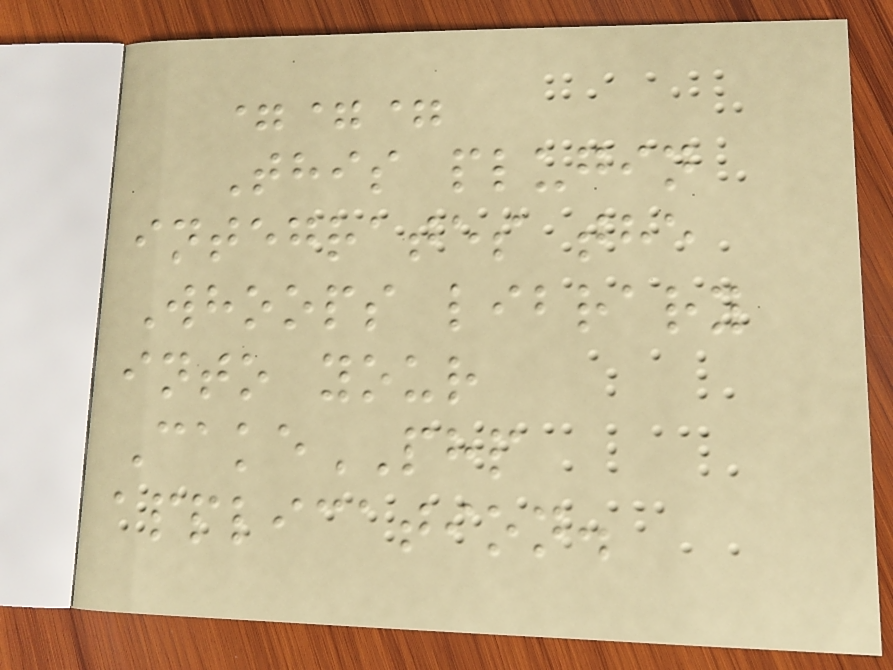===
This plugin
integrates the
Whoops library
into your
CakePHP
application.
